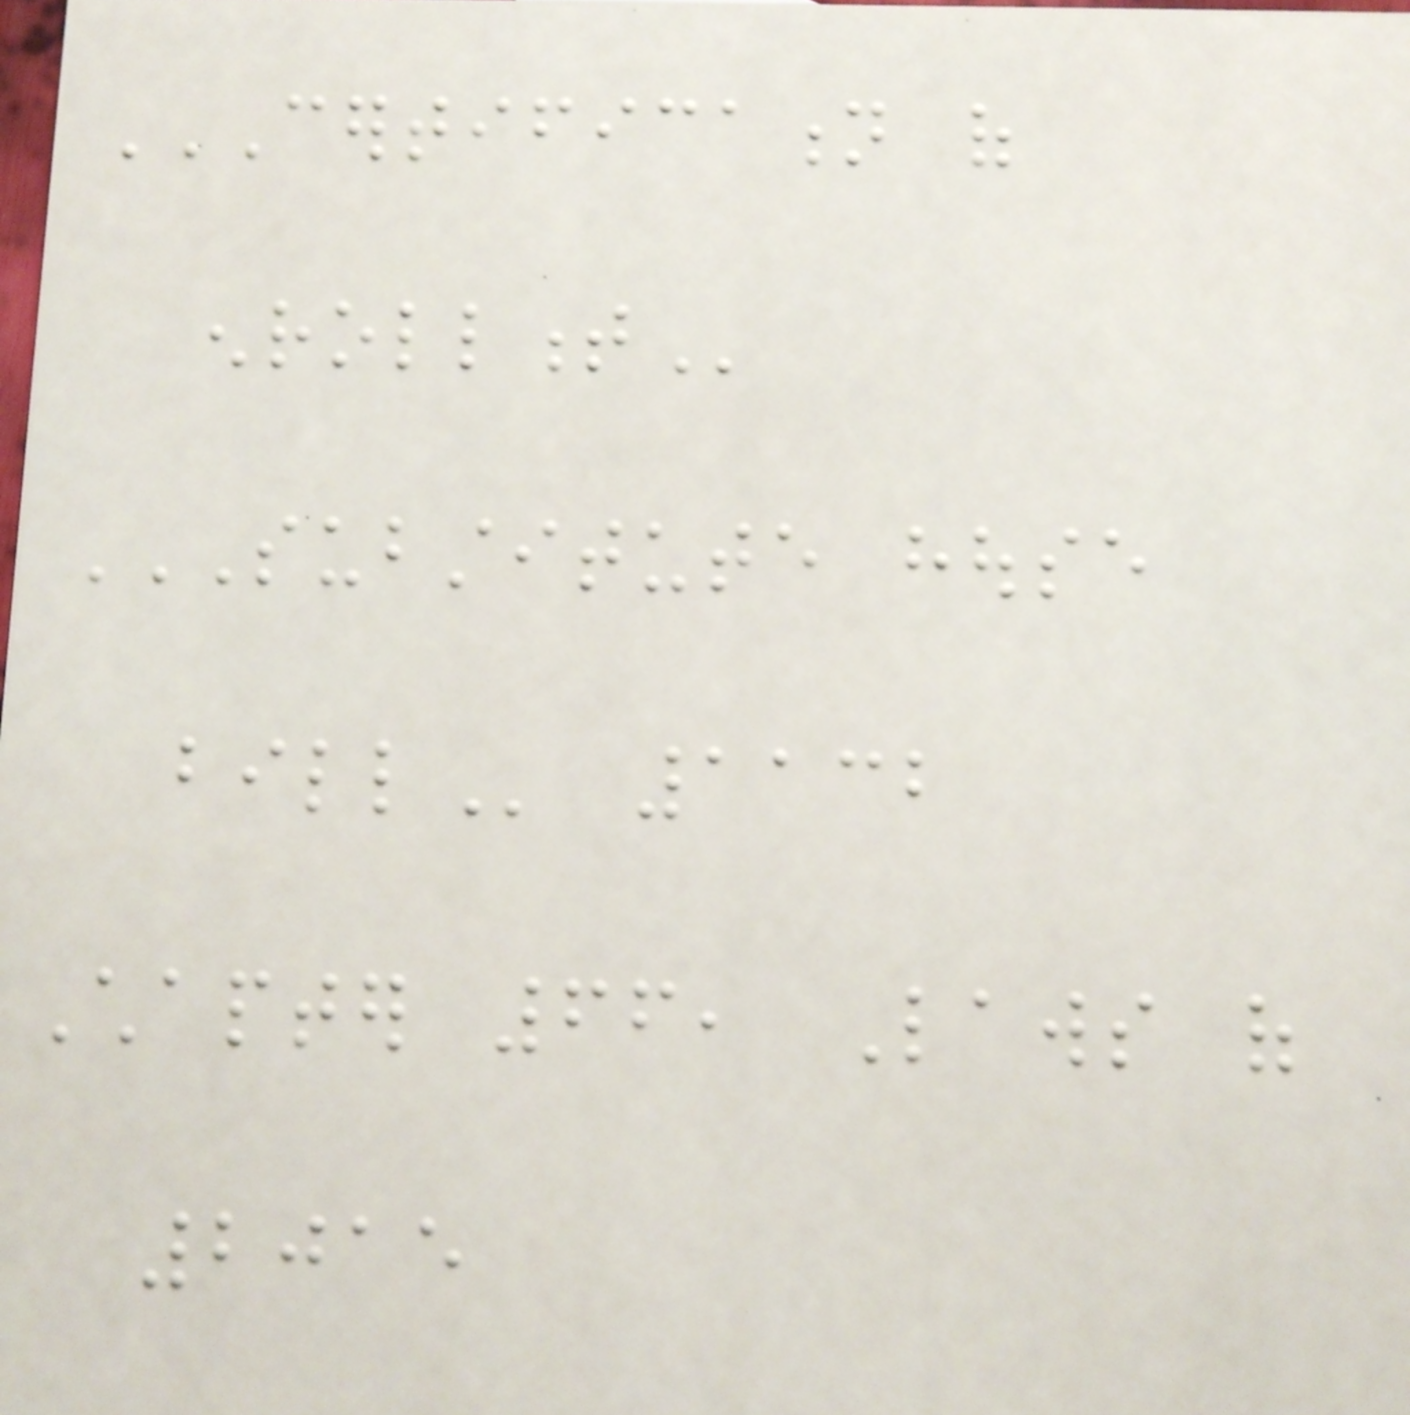CERTIFICATION OF
ENROLLMENT
SUBSTITUTE HOUSE
BILL 1132
Chapter 66, Laws of
2015
